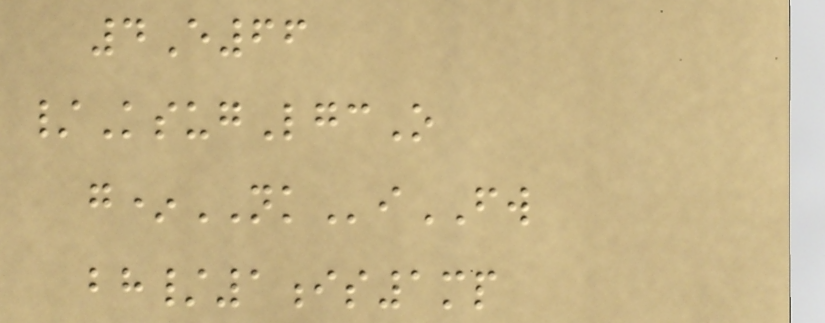4E66
/KsugLgcO
g*NKiFW
bh/1is1mp
